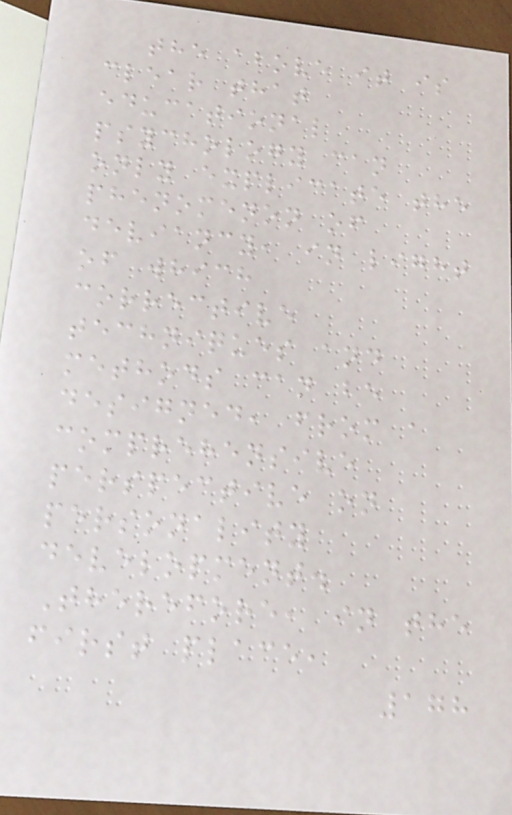the above it is
clear that
educational
psychology can
only explicate the
phenomenon of
deviancy, in light
of which
corrective
techniques and
methods can be
designed, from a
comprehensive
perspective on
personality
development.
Therefore, in the
first place,
178
